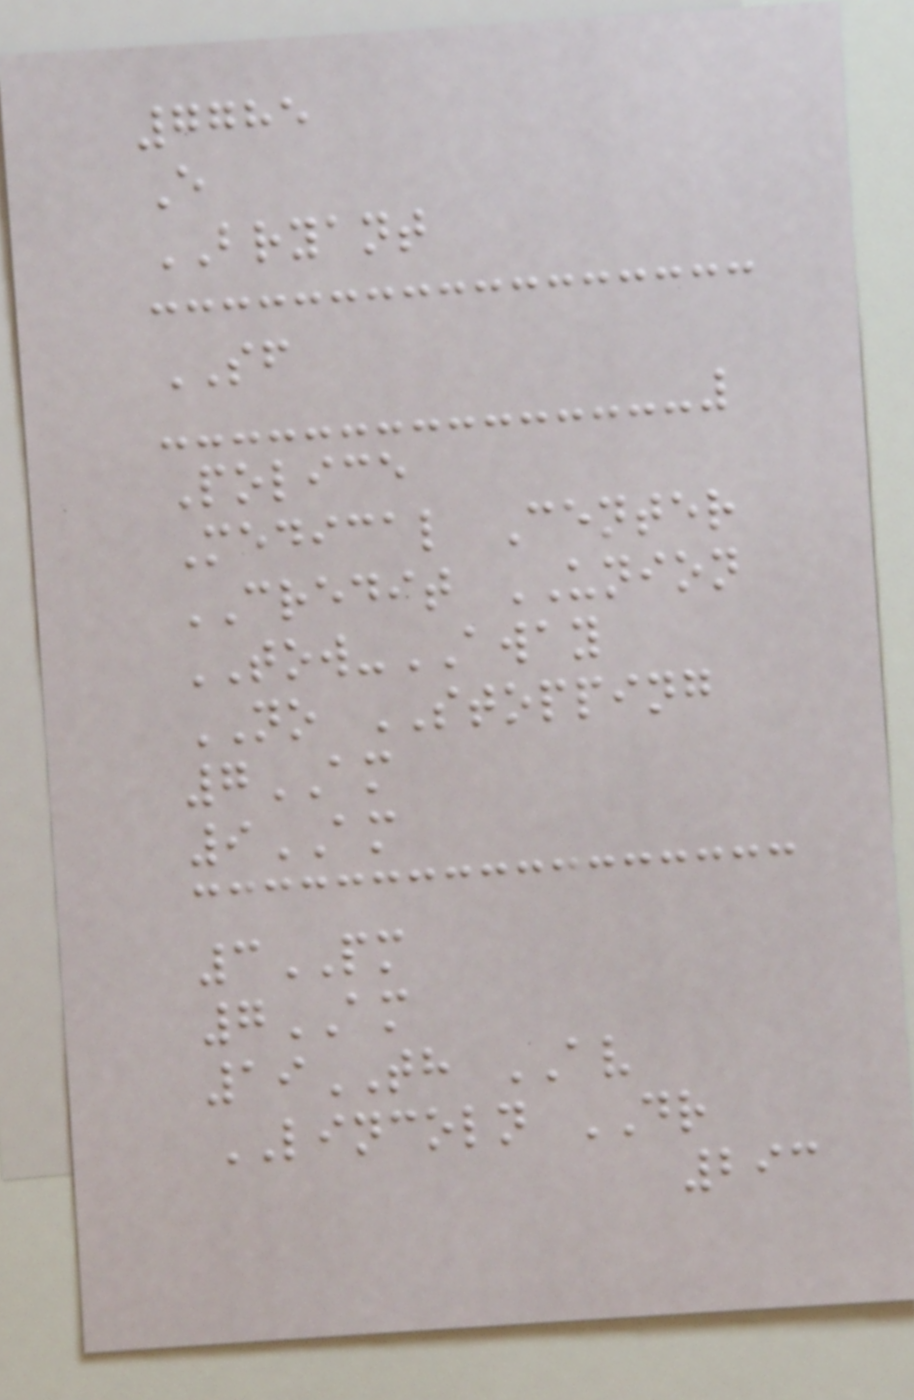7785
E
BRYANT
SF
Police
Medical Center
CREDIT UNION
TOW-AWAY
NO STOPPING
7AM
9AM
3PM
7AM
19TH AV
LINCOLN DR
293
